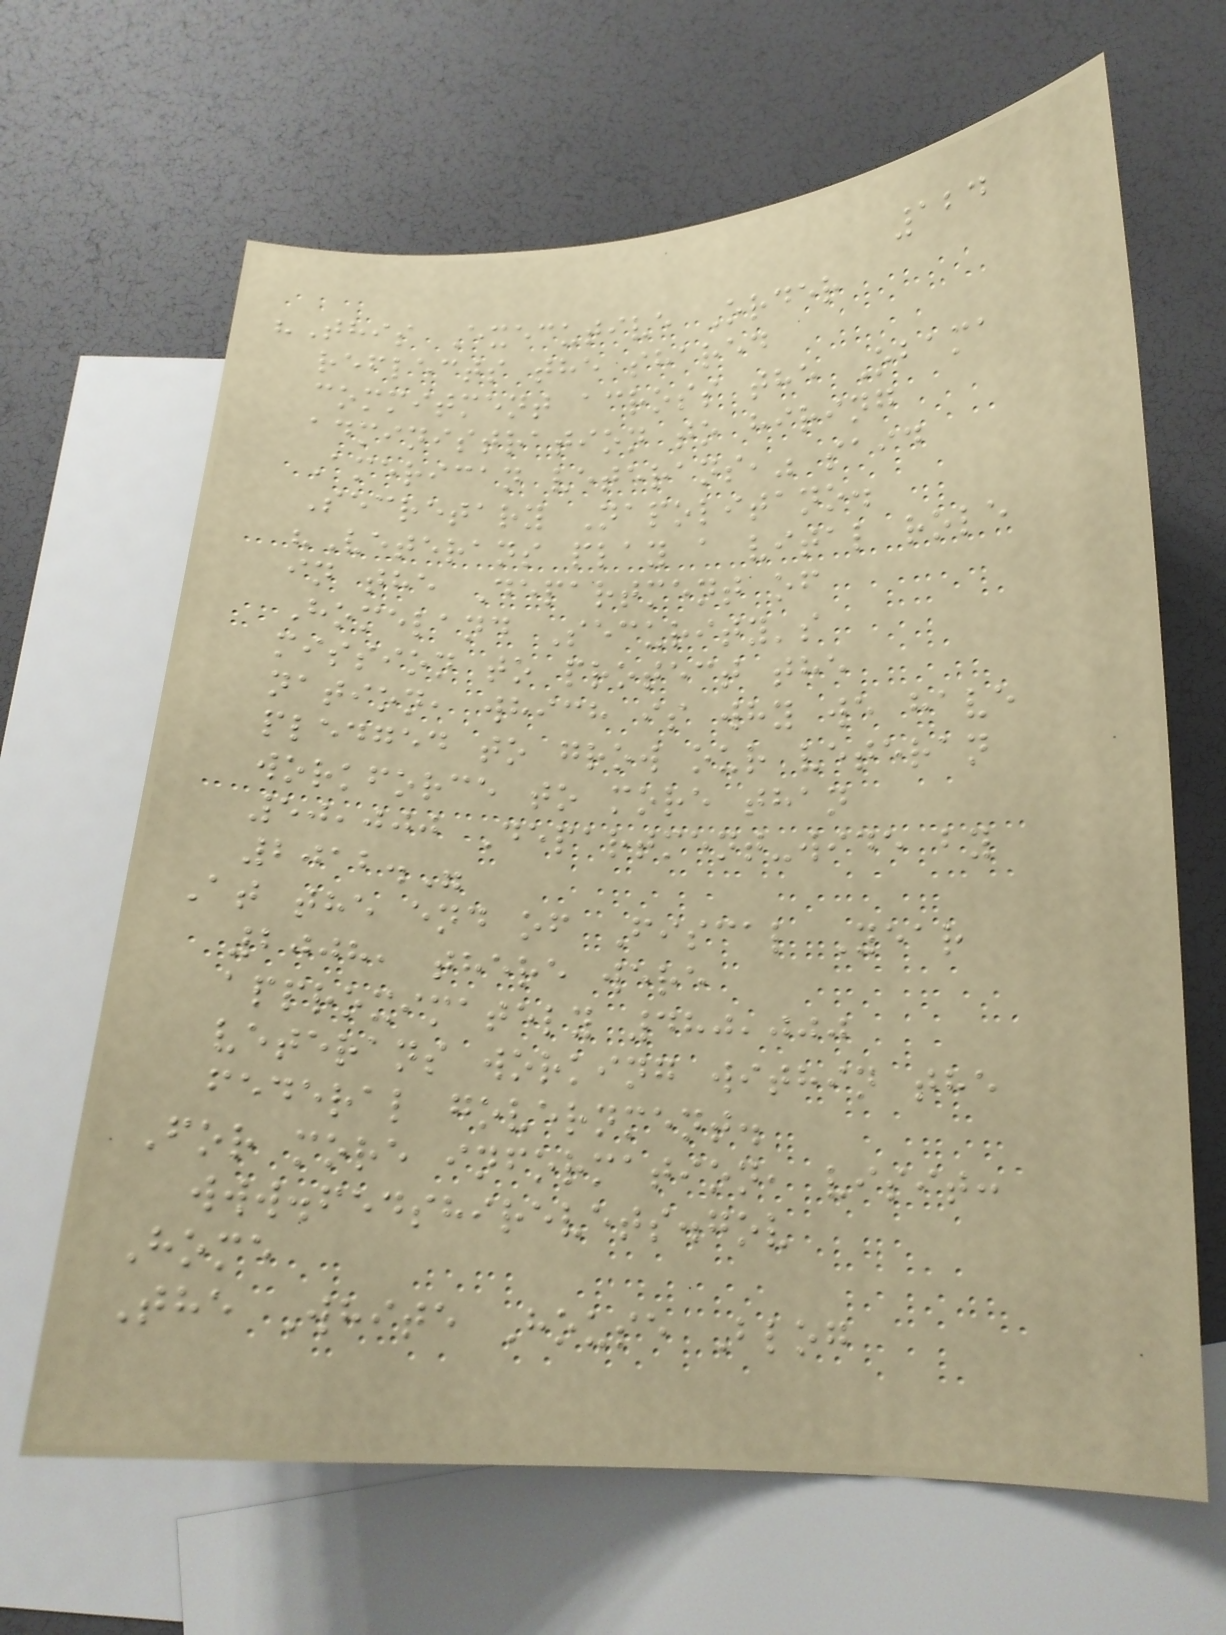124
"This Executive Order
reflects the shared
commitment across the Obama
administration to hiring
American veterans," said
Secretary Napolitano.
"Veterans play a vital role
in the Department of
Homeland Security's
mission to protect the
nation, which is why we have
pledged to grow our veteran
workforce to more than
50,000 Department-wide by
2012."
At the end of Fiscal Year
2008, there were
approximately 480,000
veterans working within the
federal government.
For more information, visit:
www.fedshirevets.gov
Home
The White House Blog
